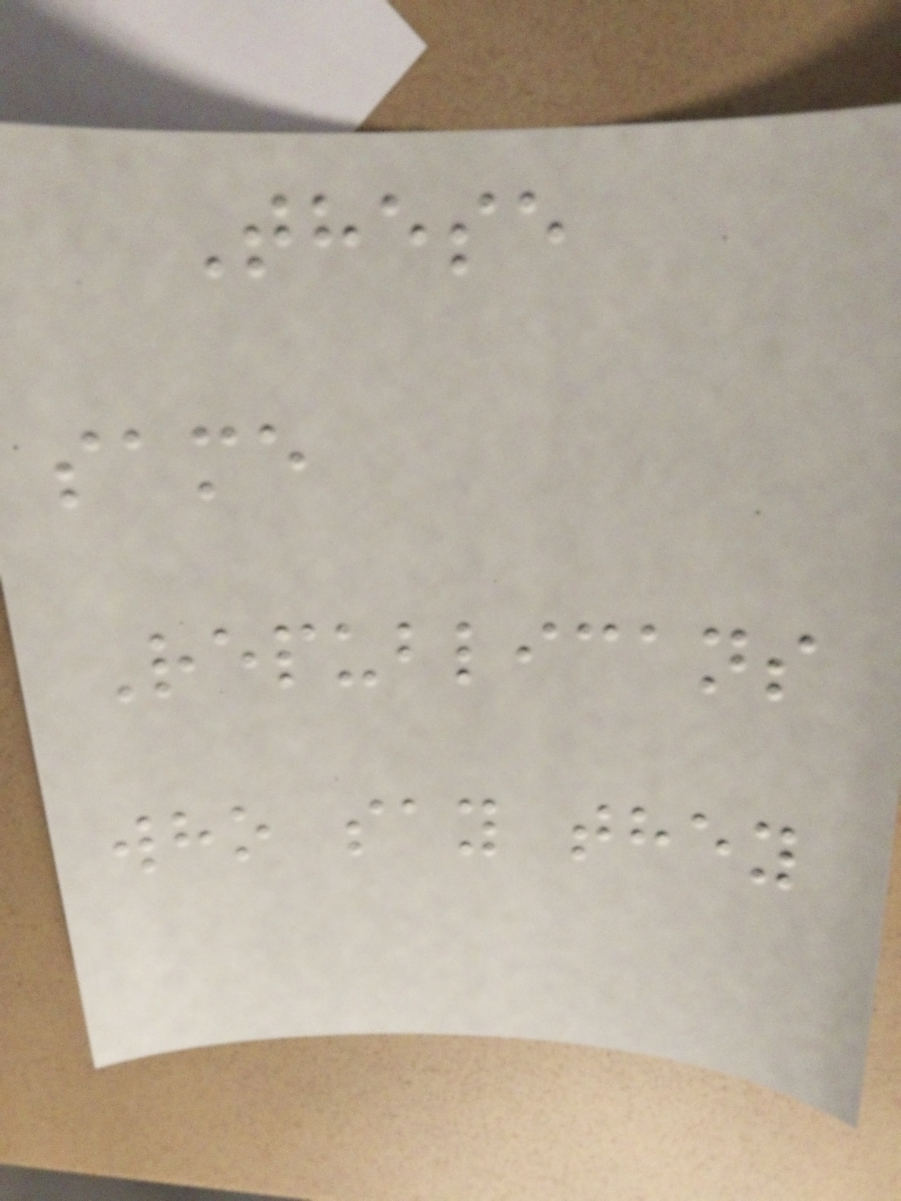These
same
Republicans
who say they
